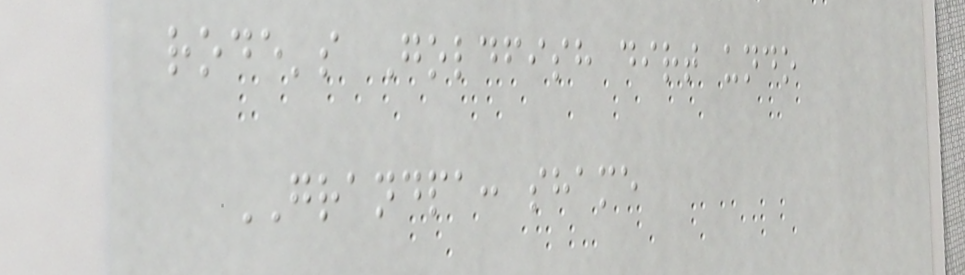rode's Goldfish dirt undo
GRANDPA: shame
